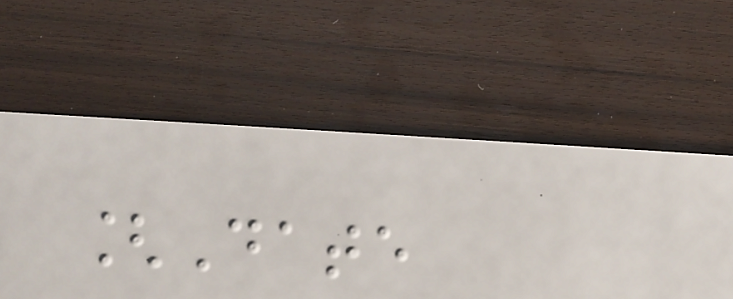[Date
